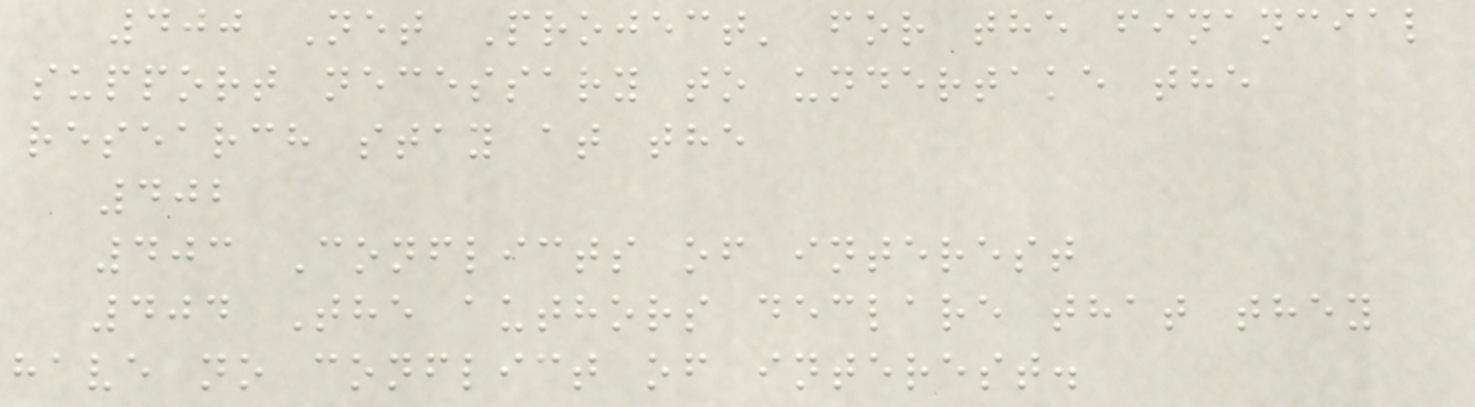400 Net Project' for the financial
support necessary to undertake the
research stay at the
402
403 Conflicts of interest
404 The authors declare that they
have no conflict of interest.
